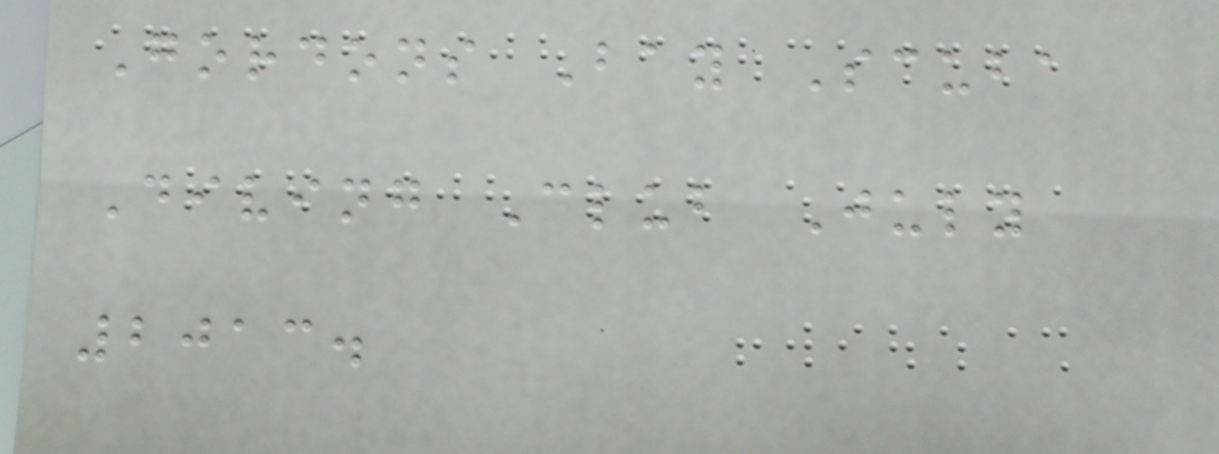Gordons Bay Scuba
Diving Club July
2013.
